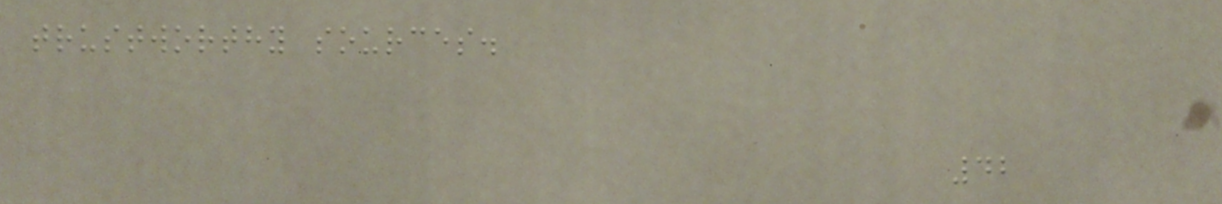trustworthy sources.
42
